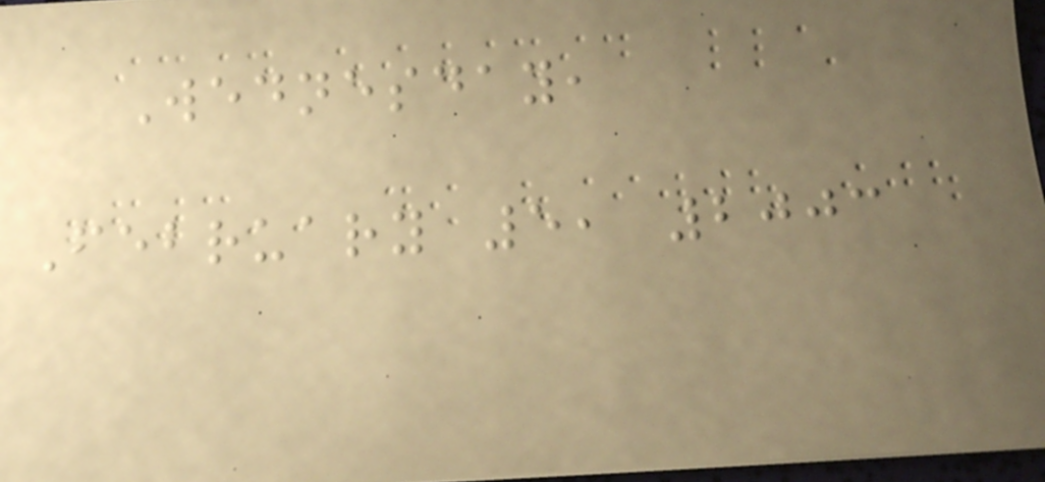Wednesday,
February 5, 2003
